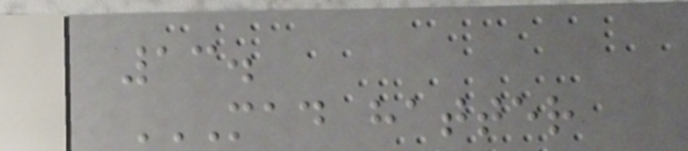13.
MAD HATTER
